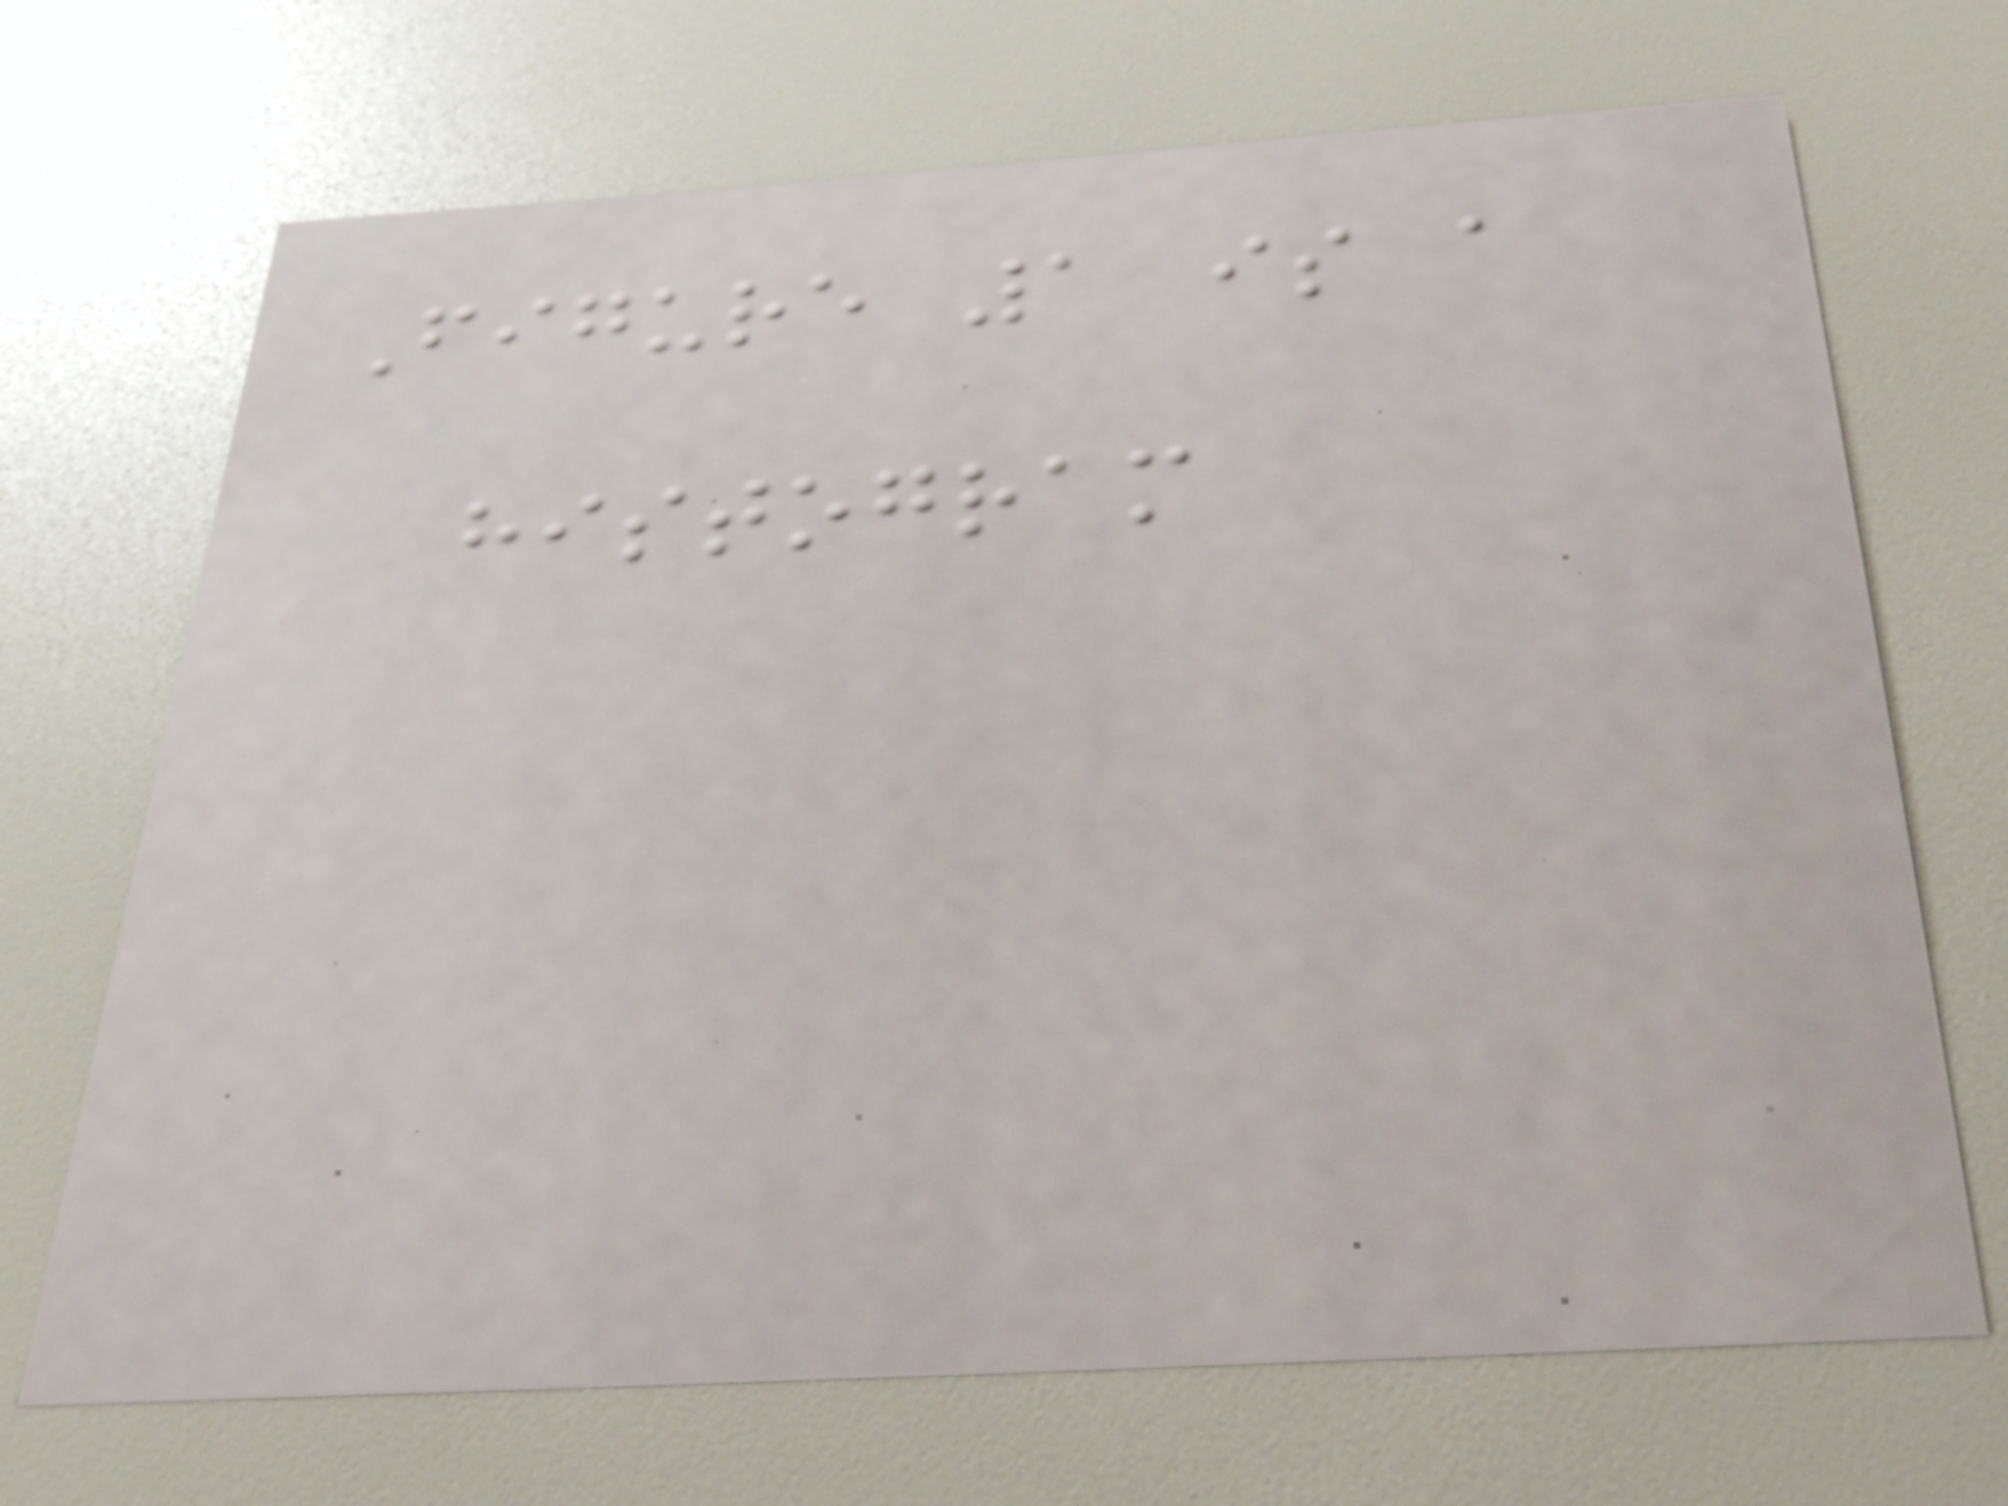Figure 1 is a
histogram
